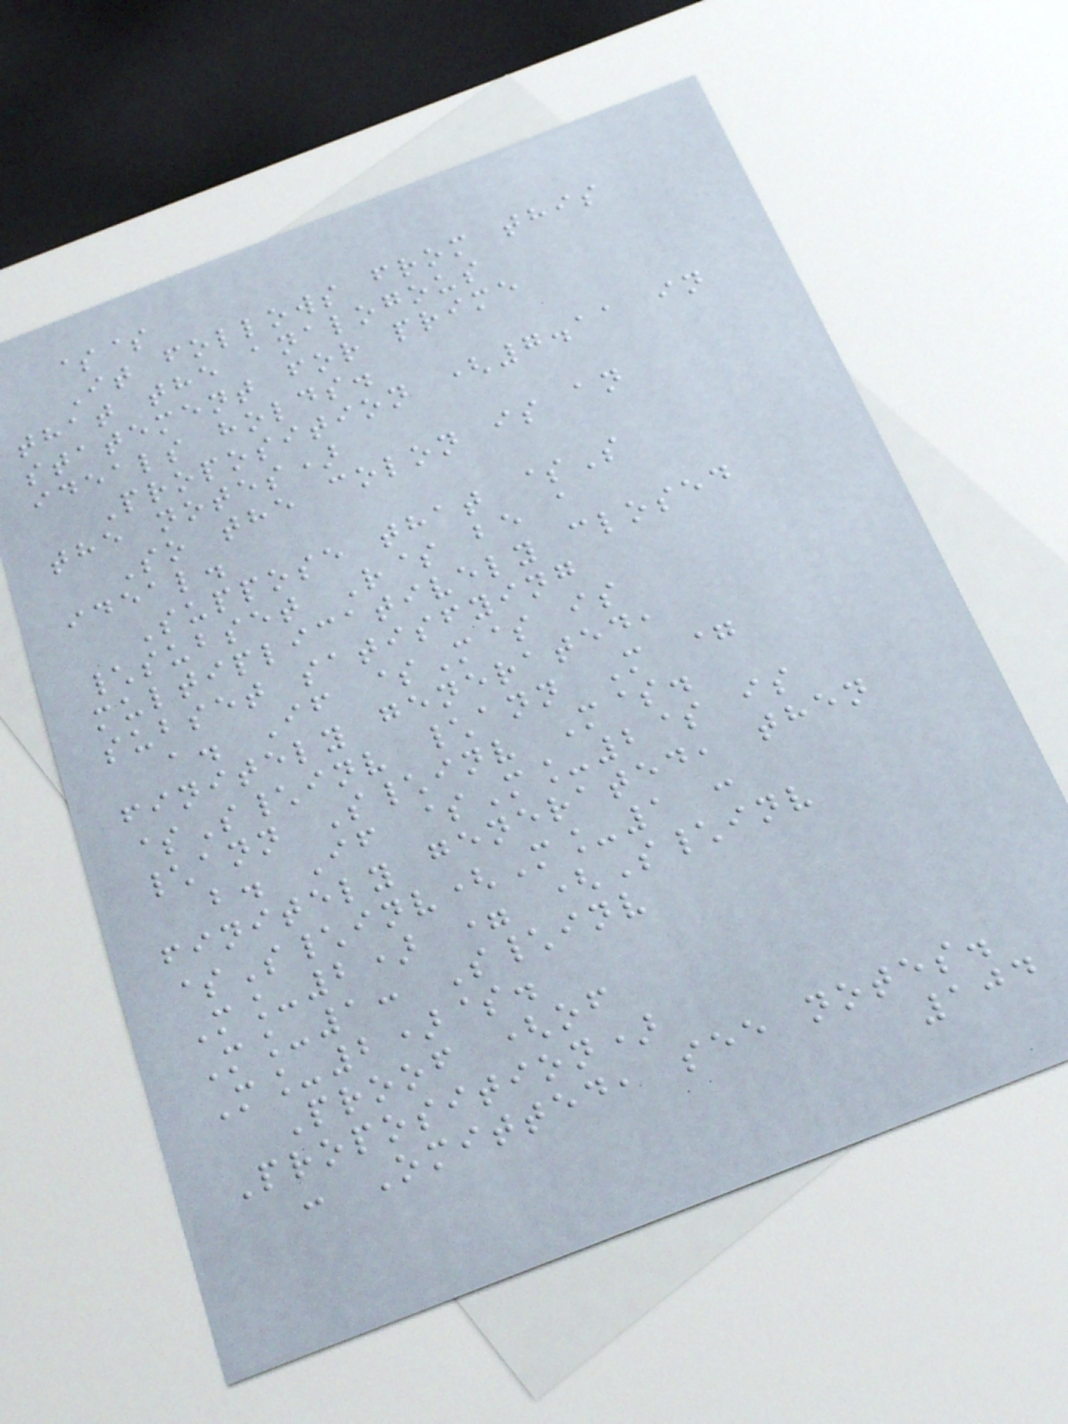$$
It follows from this
that the analogous
statement for prime
ideals holds.
Proposition (7.11 in
the notes)
So the colon is an
ideal.
Suppose that $S
\subset R$ be a
multiplicatively closed
subset satisfying
a. If $M$ is
finitely generated,
$S\inv \ann M =
\ann S\inv M$.
b. If $M_2$ is
finitely generated, then
$S\inv(M_1 :
M_2) = (S\inv
M_1: S\inv
M_2)$.
Proof (of
Proposition)
: Omitted, see notes.
104
